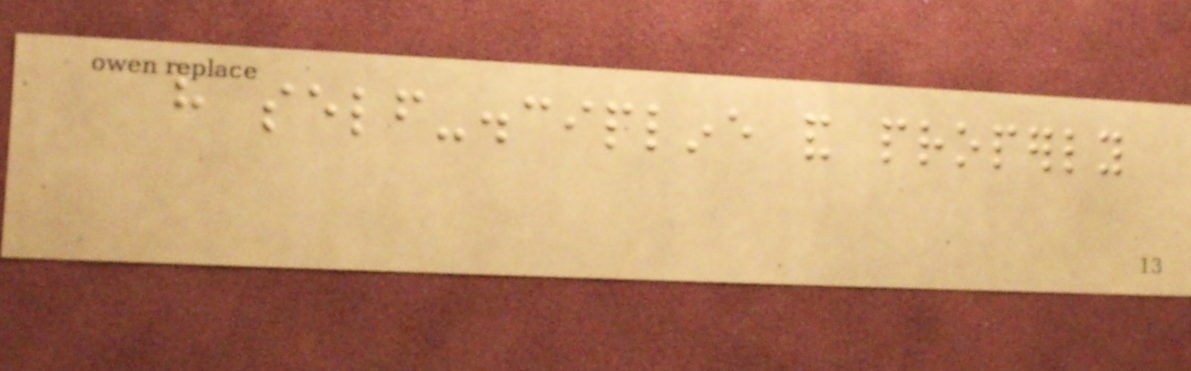have self-discipline and properly
